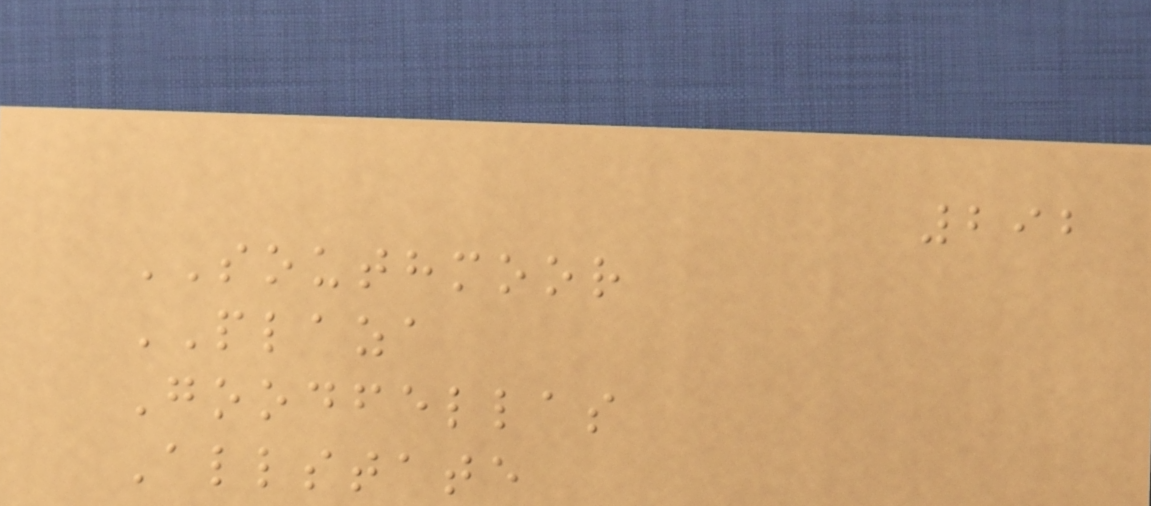292
SOUTHMOOR
PLAZA
Goodfellas
Allstate
